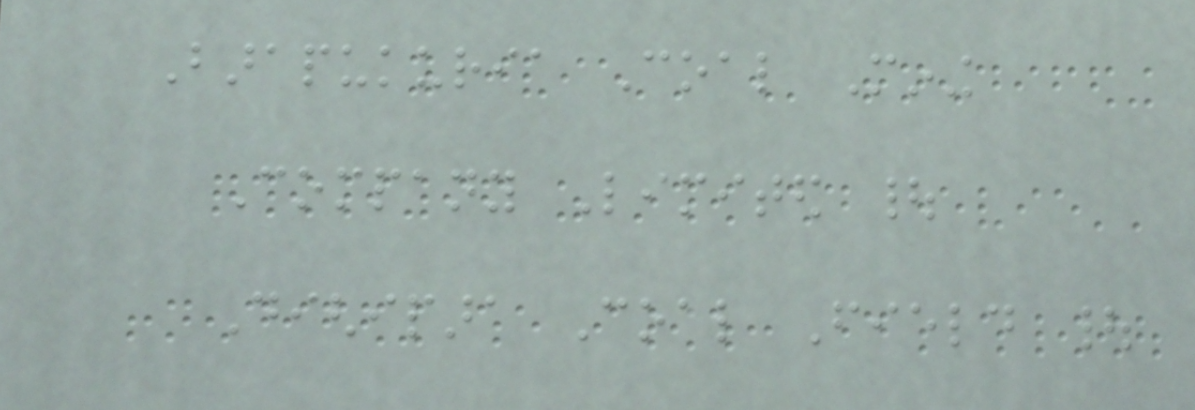Barapukuria Coal Mining
Company Limited |
Dighipara Coal Field |
